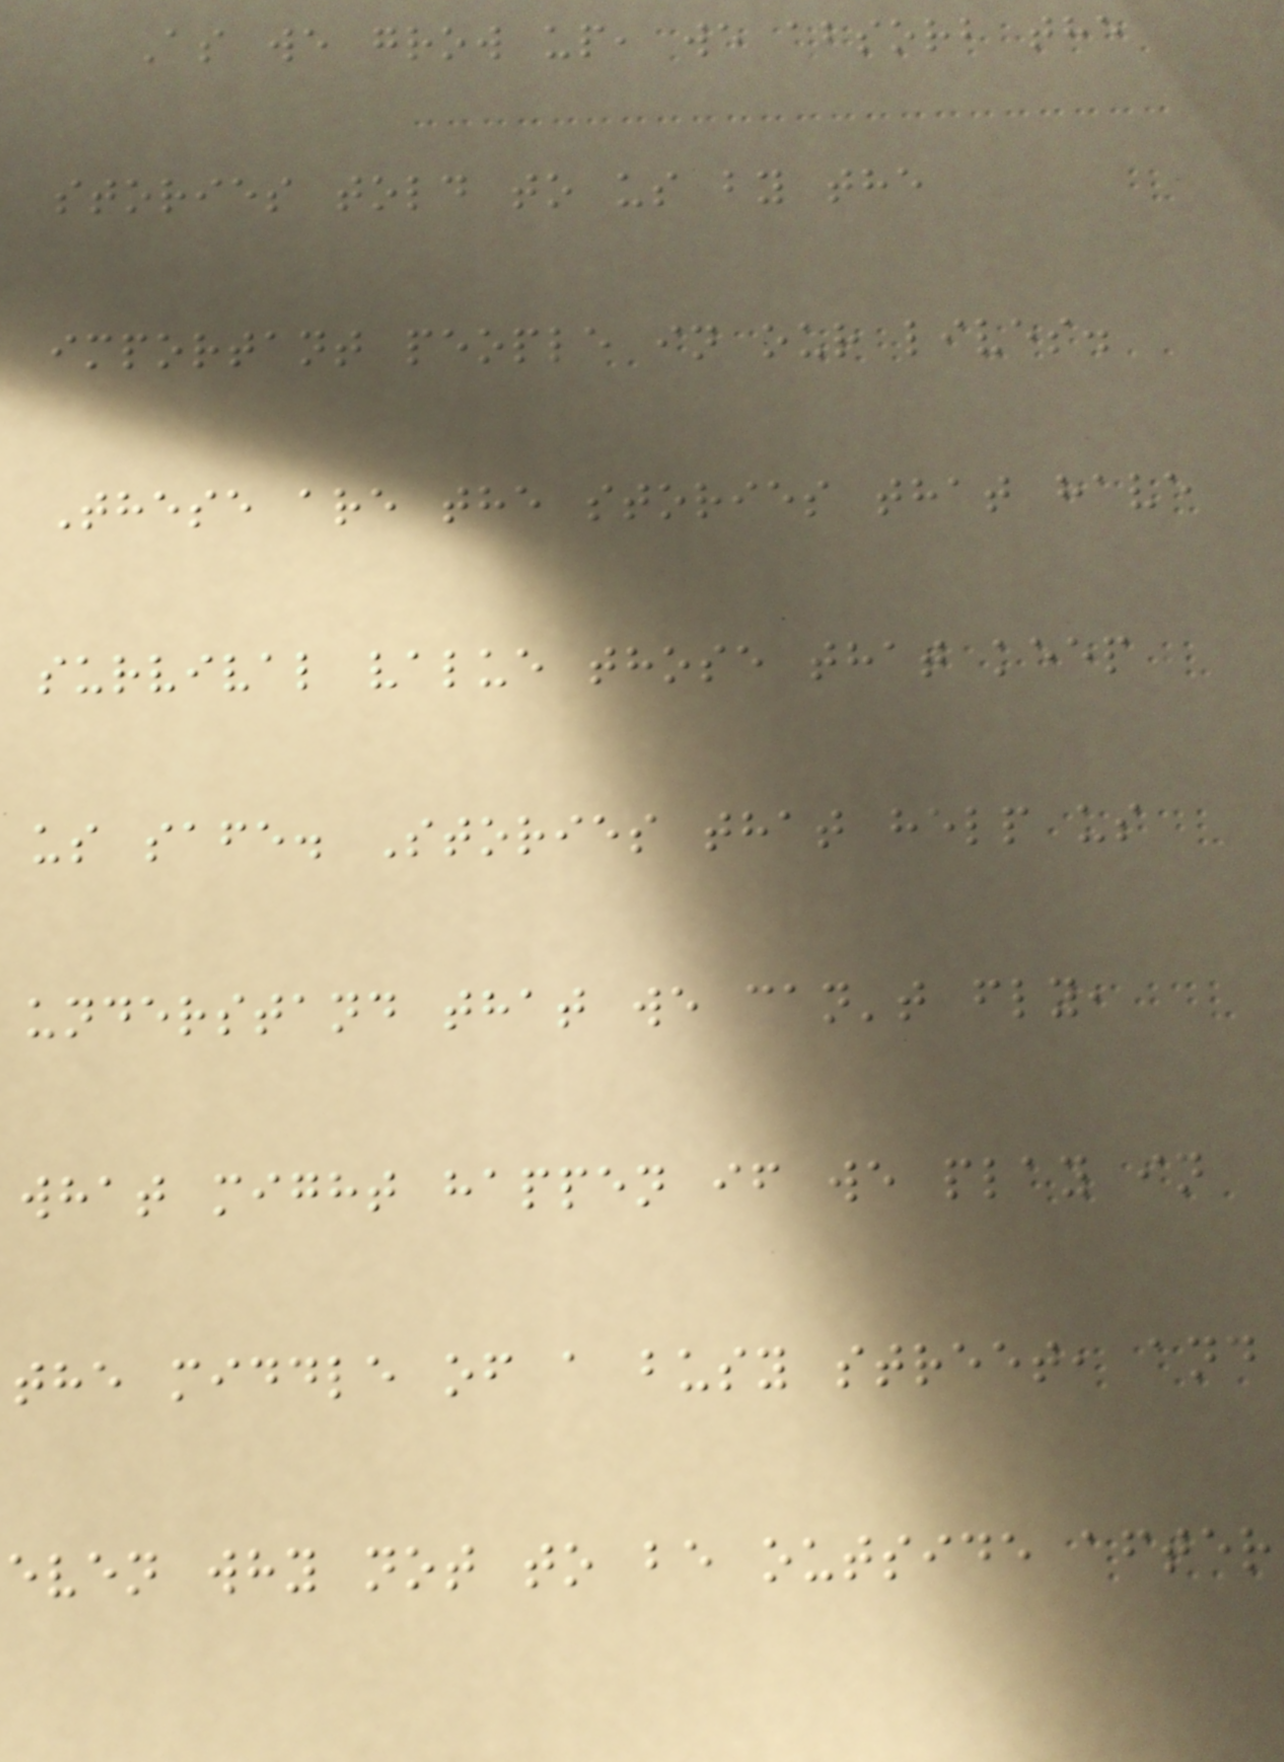As we grow up, we absorb the
stories told to us by the
important people in our lives.
These are the stories that have
survival value those that keep
us safe. Stories that help us
understand that we can't fly,
what might happen if we play in
the middle of a busy street, and
even why not to be outside after
